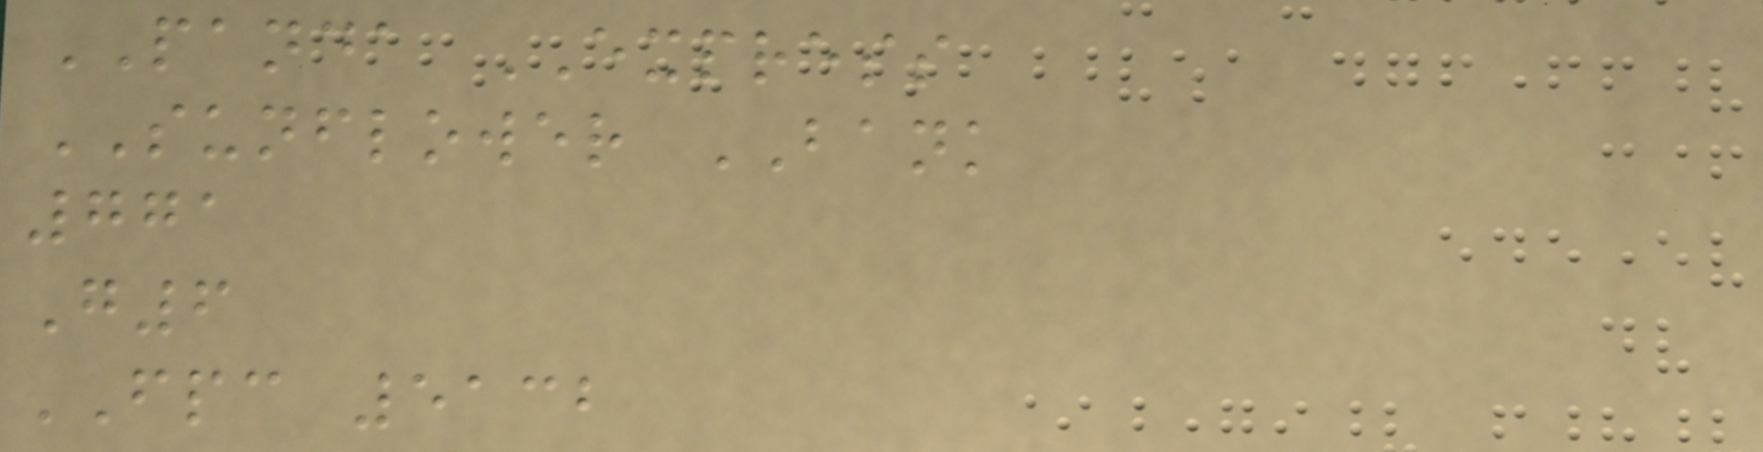PANDA EXPRESS
SUNFLOWER BANK
771
G6
FPC 5132
